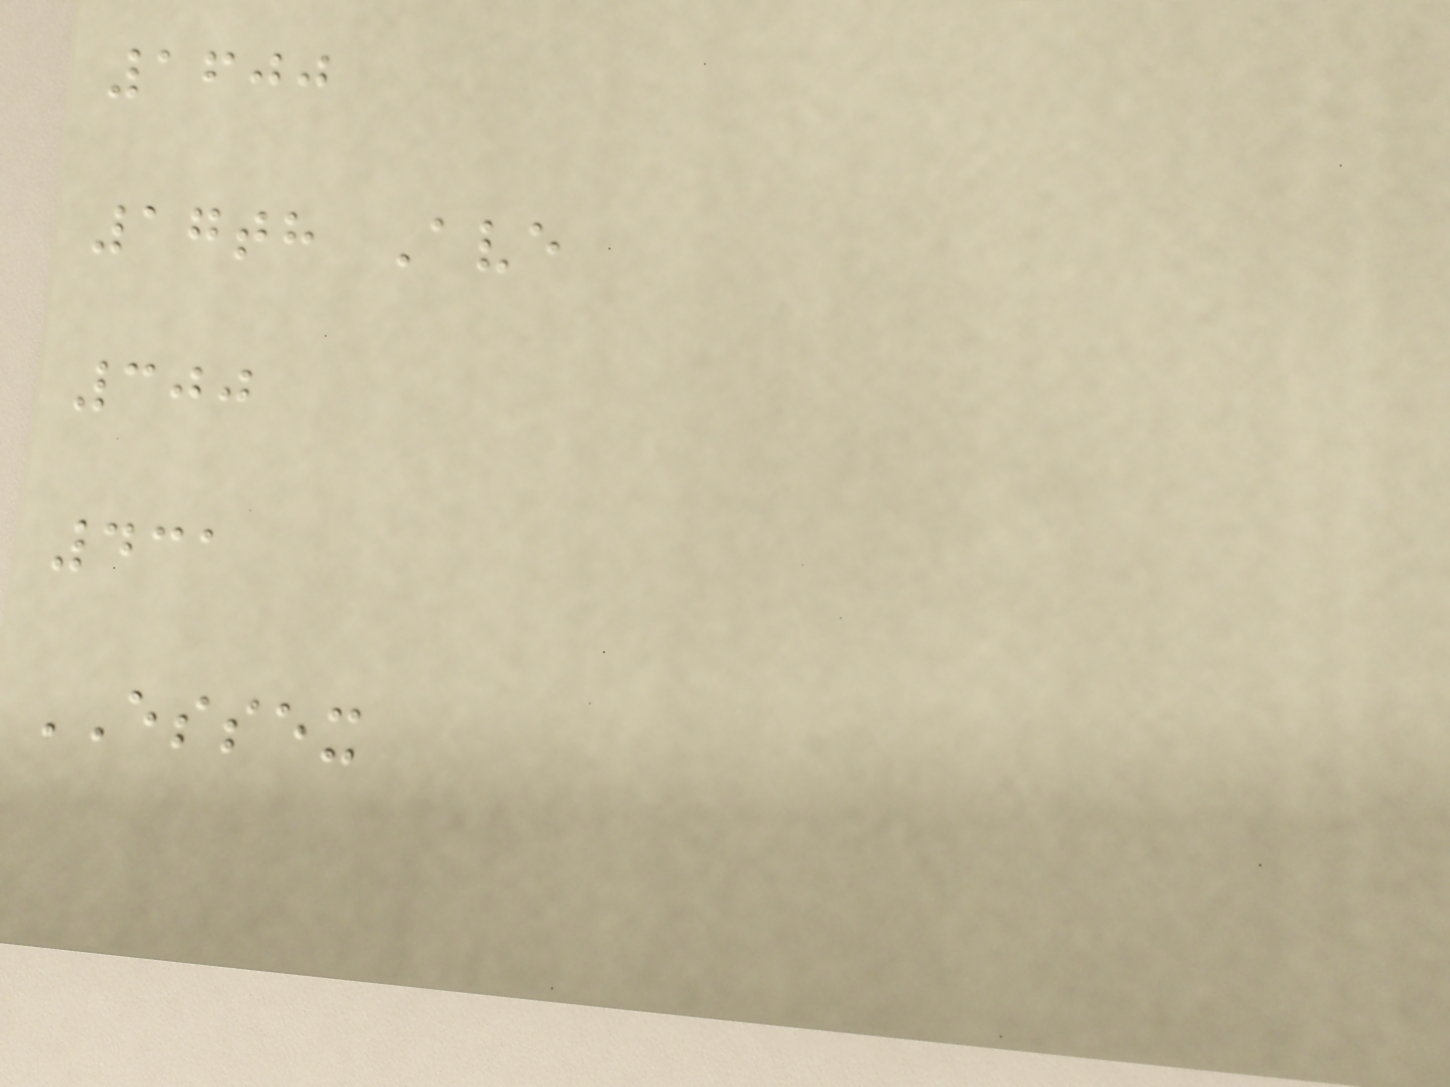1600
17th Ave
300
431
ESSEX
